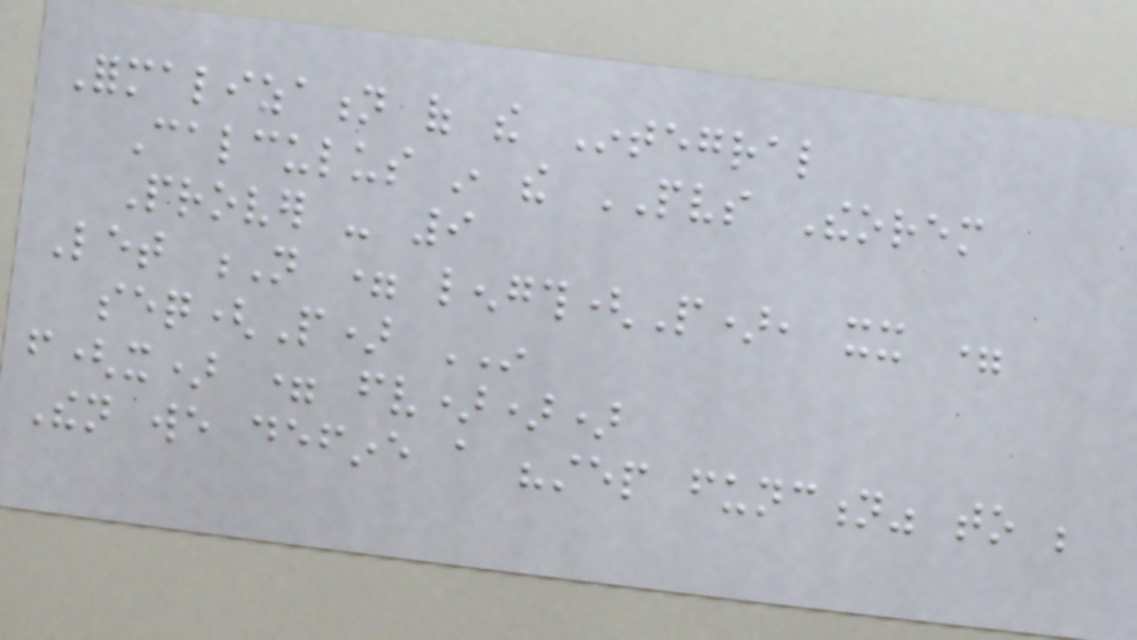Formalization of the Integral
Calculus in the PVS Theorem
Prover - 9
Let N = length(P), xx =
seq(P) IN
f(x) = fv)))
Then we define a "step function" to be
